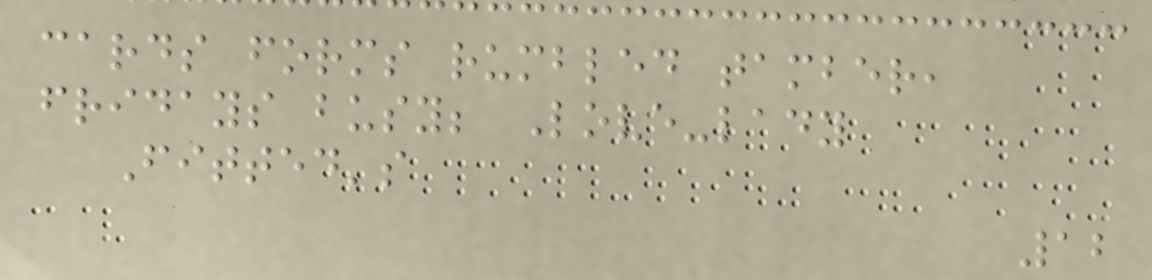cards forms rumbled tamber,
fridays busy; Love-lady
Fitted's
12
